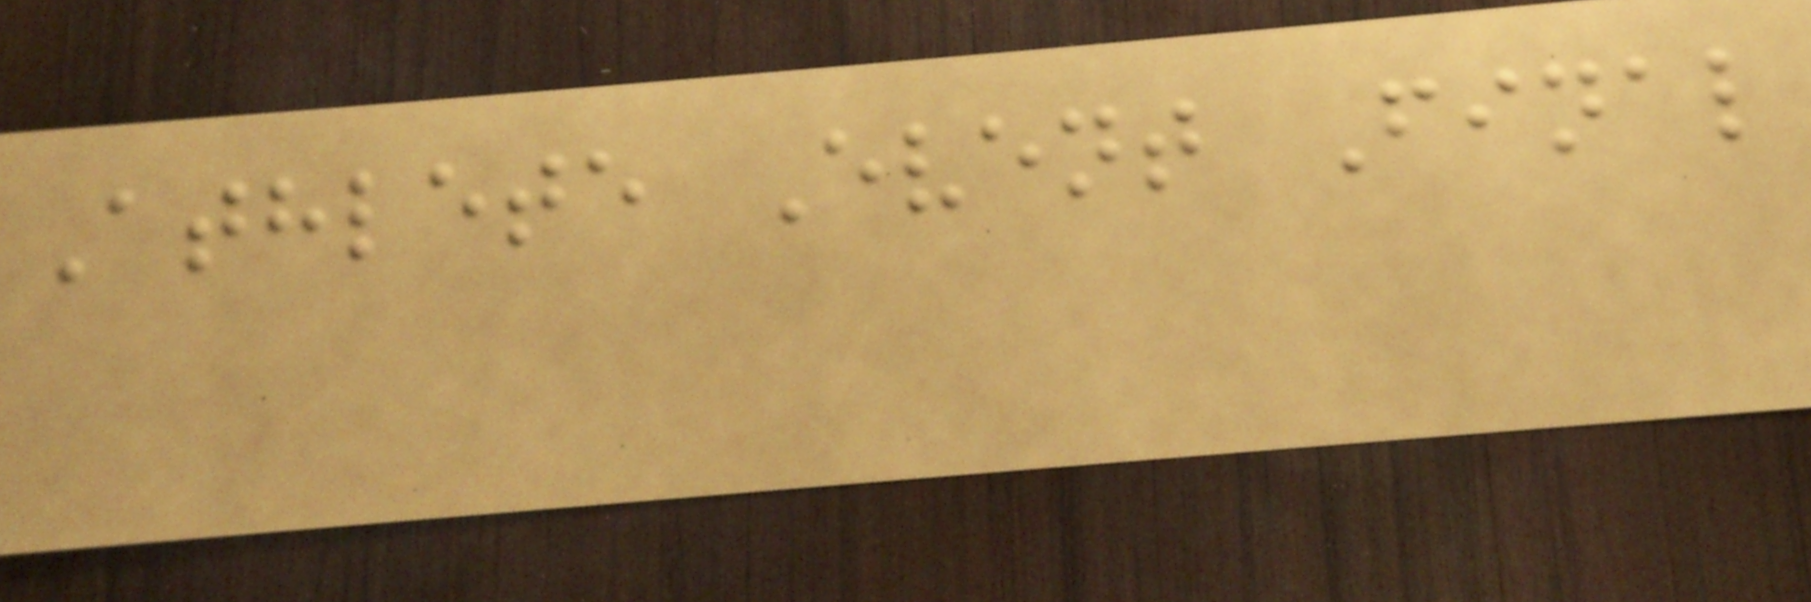Athlete Event Final
